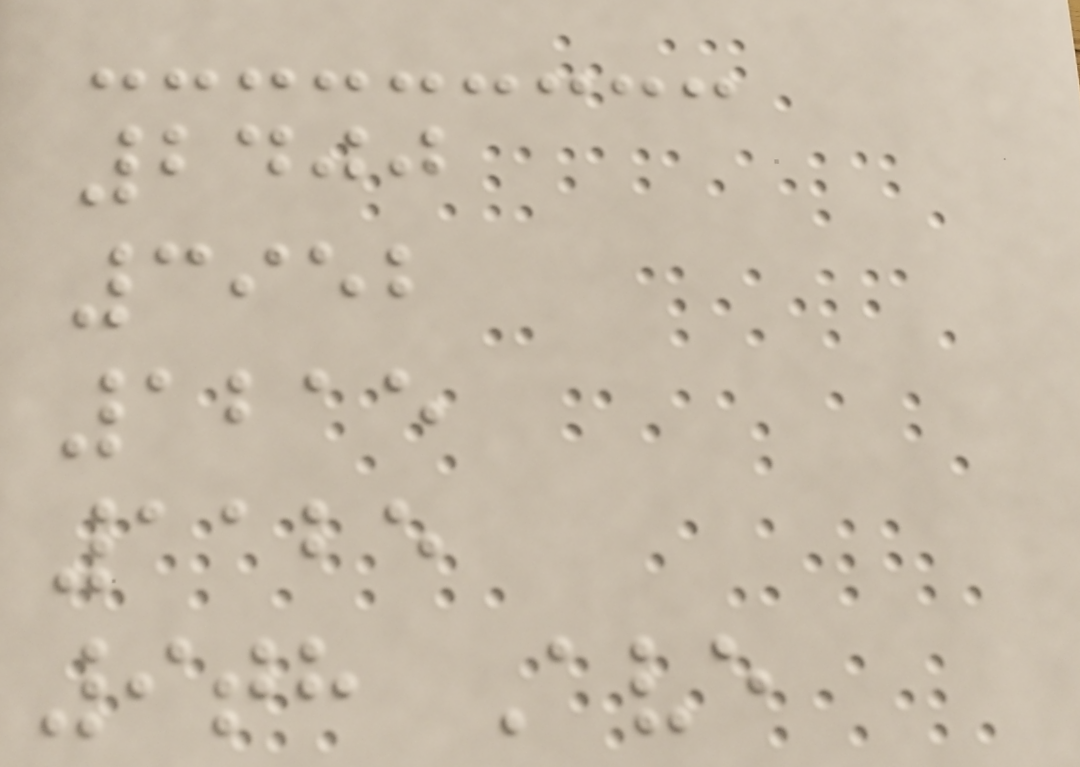2400
3952
1215
1125
9th Ave
